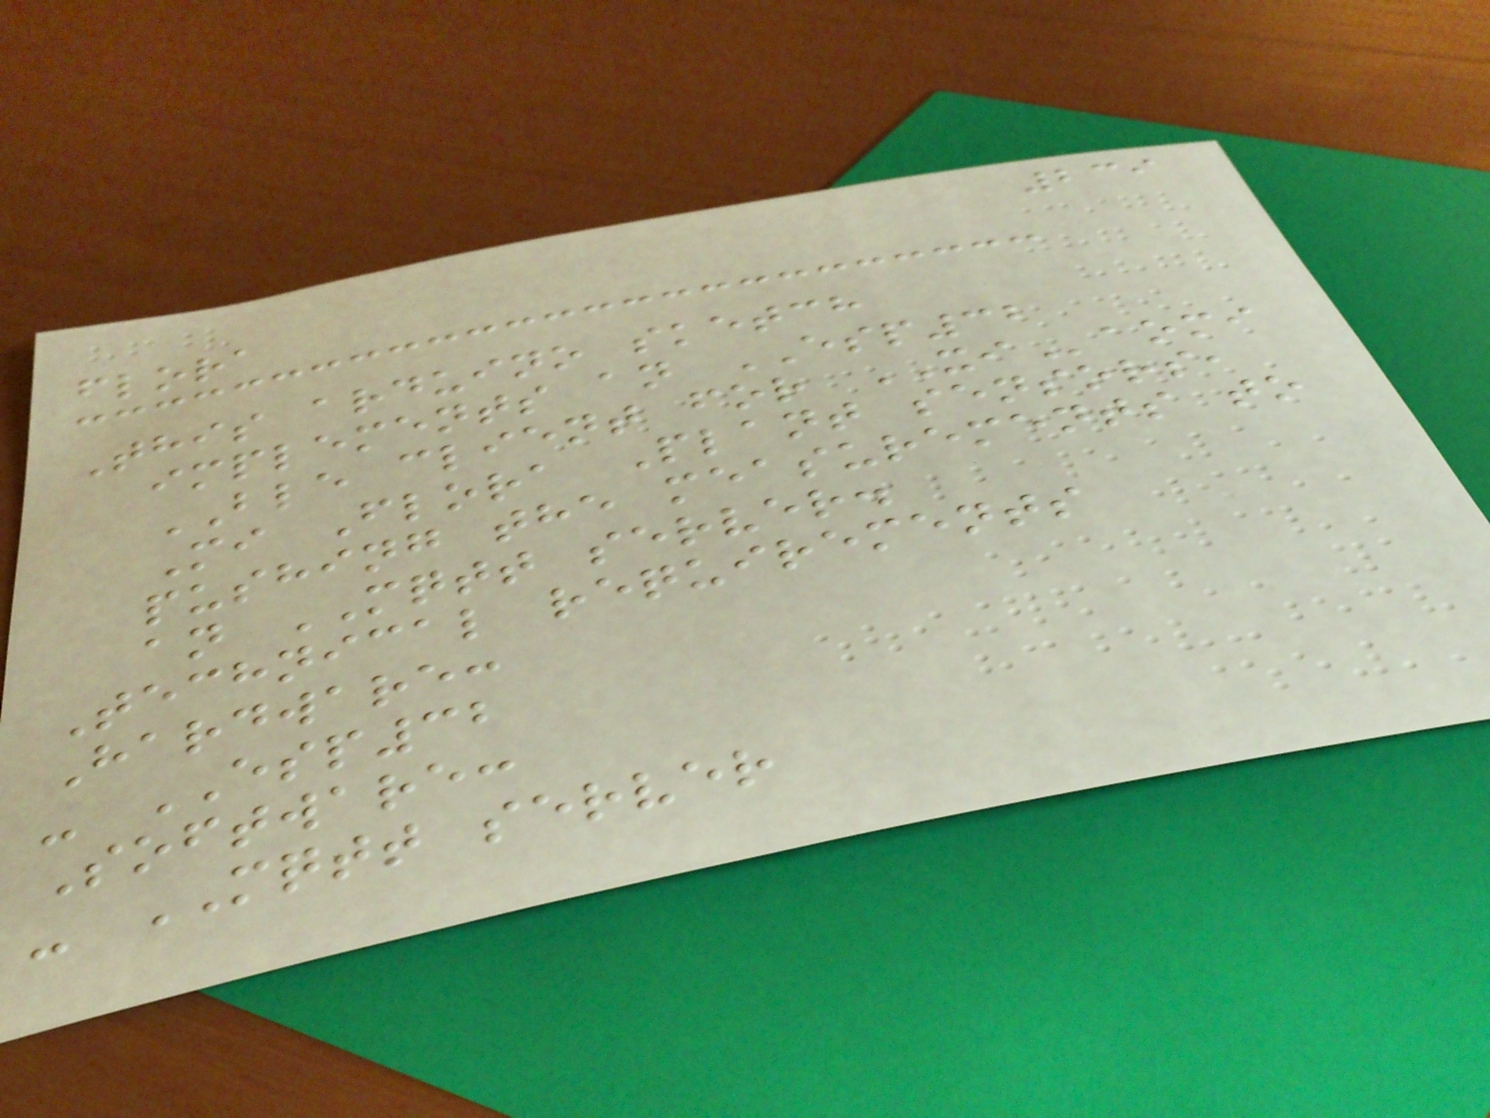239
flora
This arduino sketch
implements an ESP32
BLE client for XIaomi
Mi Flora Plant sensors,
pushing the measurements to
an MQTT server.
Technical requirements
Hardware:
- ESP32
Software:
- MQTT server
